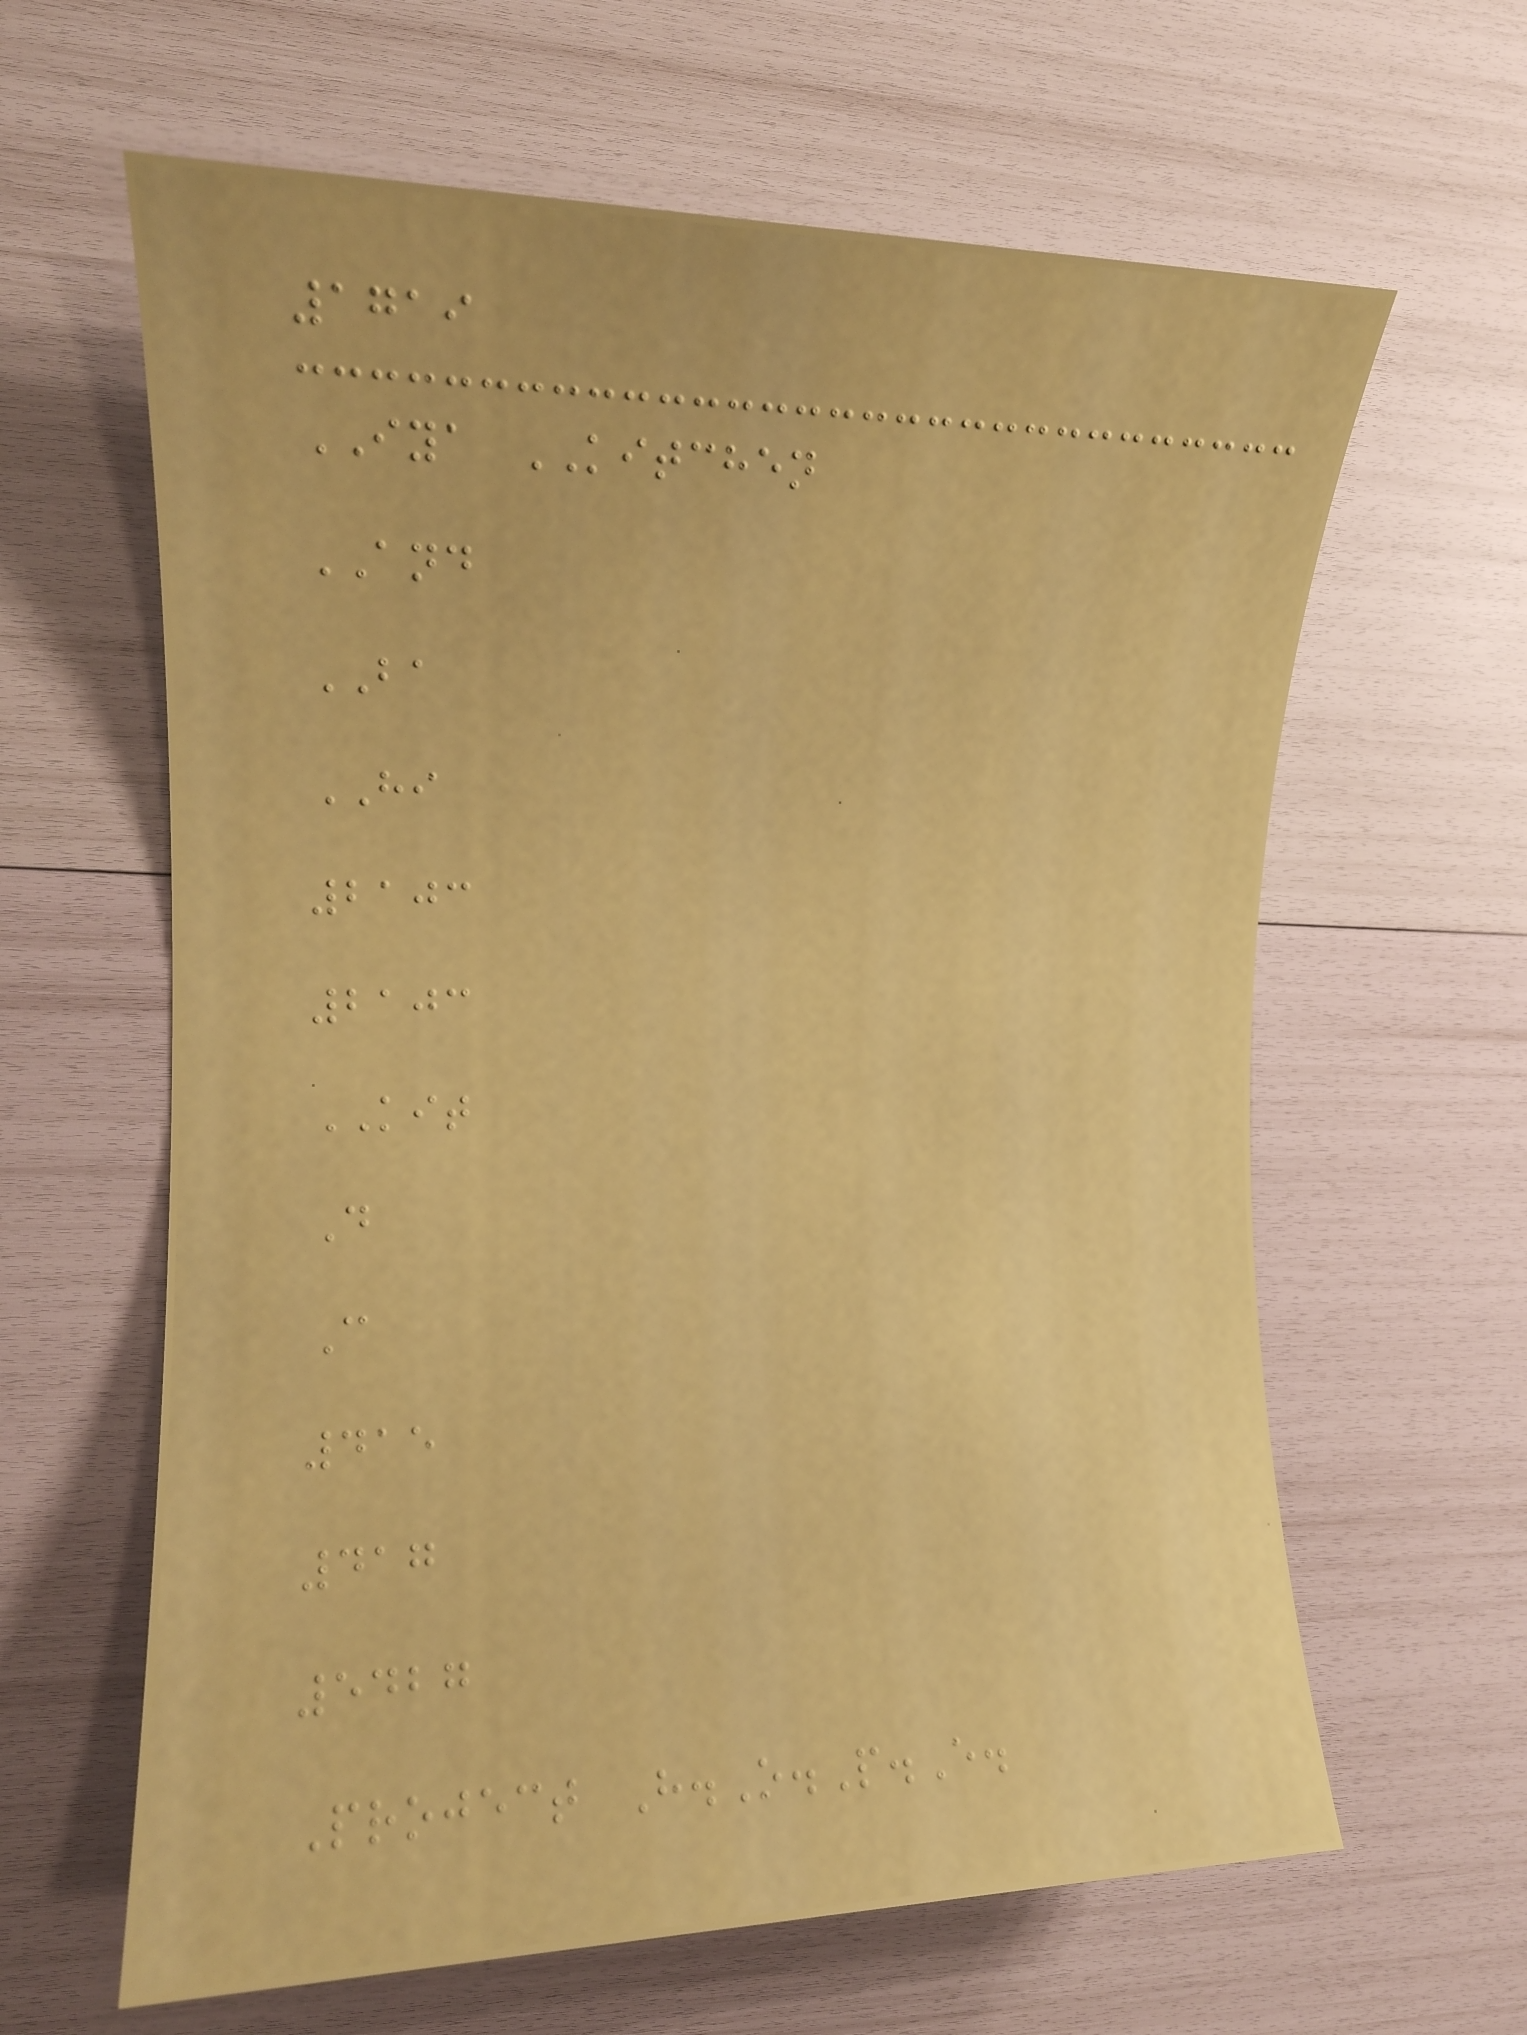1719
IYA KITCHEN
AND
BA
HI
2103
2103
KIT
D
C
415
417
5427
Project H.O.P.E.
